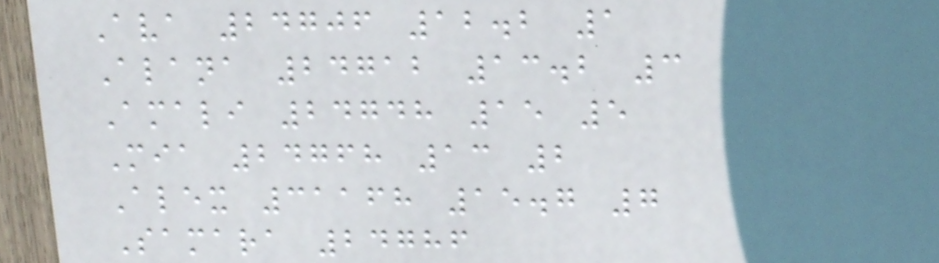Ava 24706 12.2 1
Alana 24712 13.2 3
Amali 24748 15 5
Mia 24768 13 2
Alex 31168 15.7 7
Samara 24786
